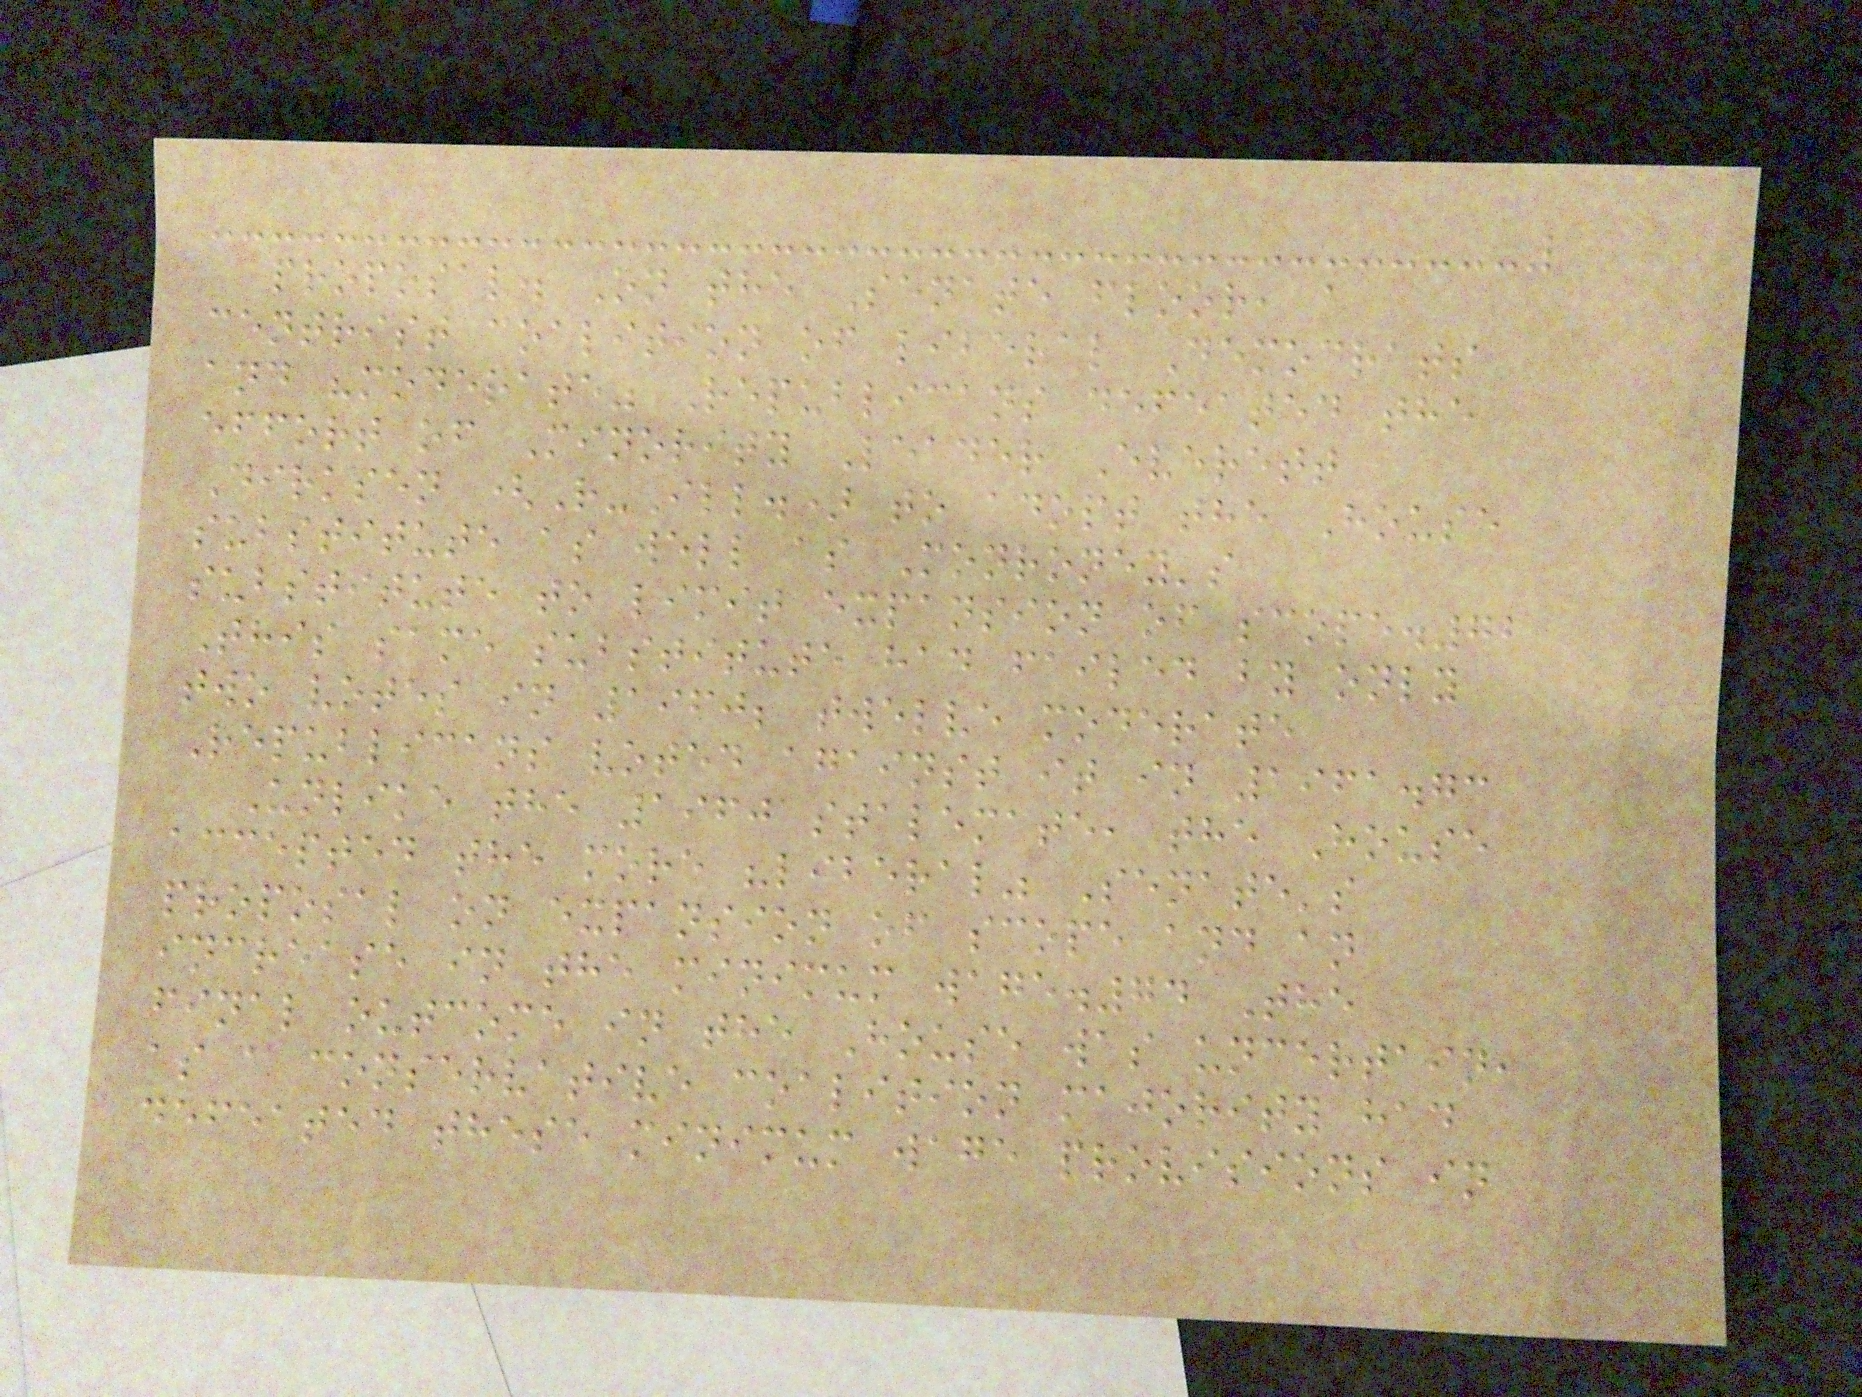proposal. On the Senate floor, a
centrist coalition of liberal Democrats
and "moderate" Republicans defeated the
effort of Minority Leader Everett
Dirksen (R-Ill.) to adopt the House
substitute as well as Monroney's
substitute to limit expansion of scope.72
This same substitute had failed by only
two votes in 1960; twelve moderate
Republicans voted against it in 1961.73
Unlike the 1960 stalemate, the House
accepted the more "liberal" Senate's
proposal on expansion of scope and an
increase in the minimum wage.74 The
final outcome in the House was uncertain,
as a conservative coalition majority had
defeated these minimum wage provisions in
